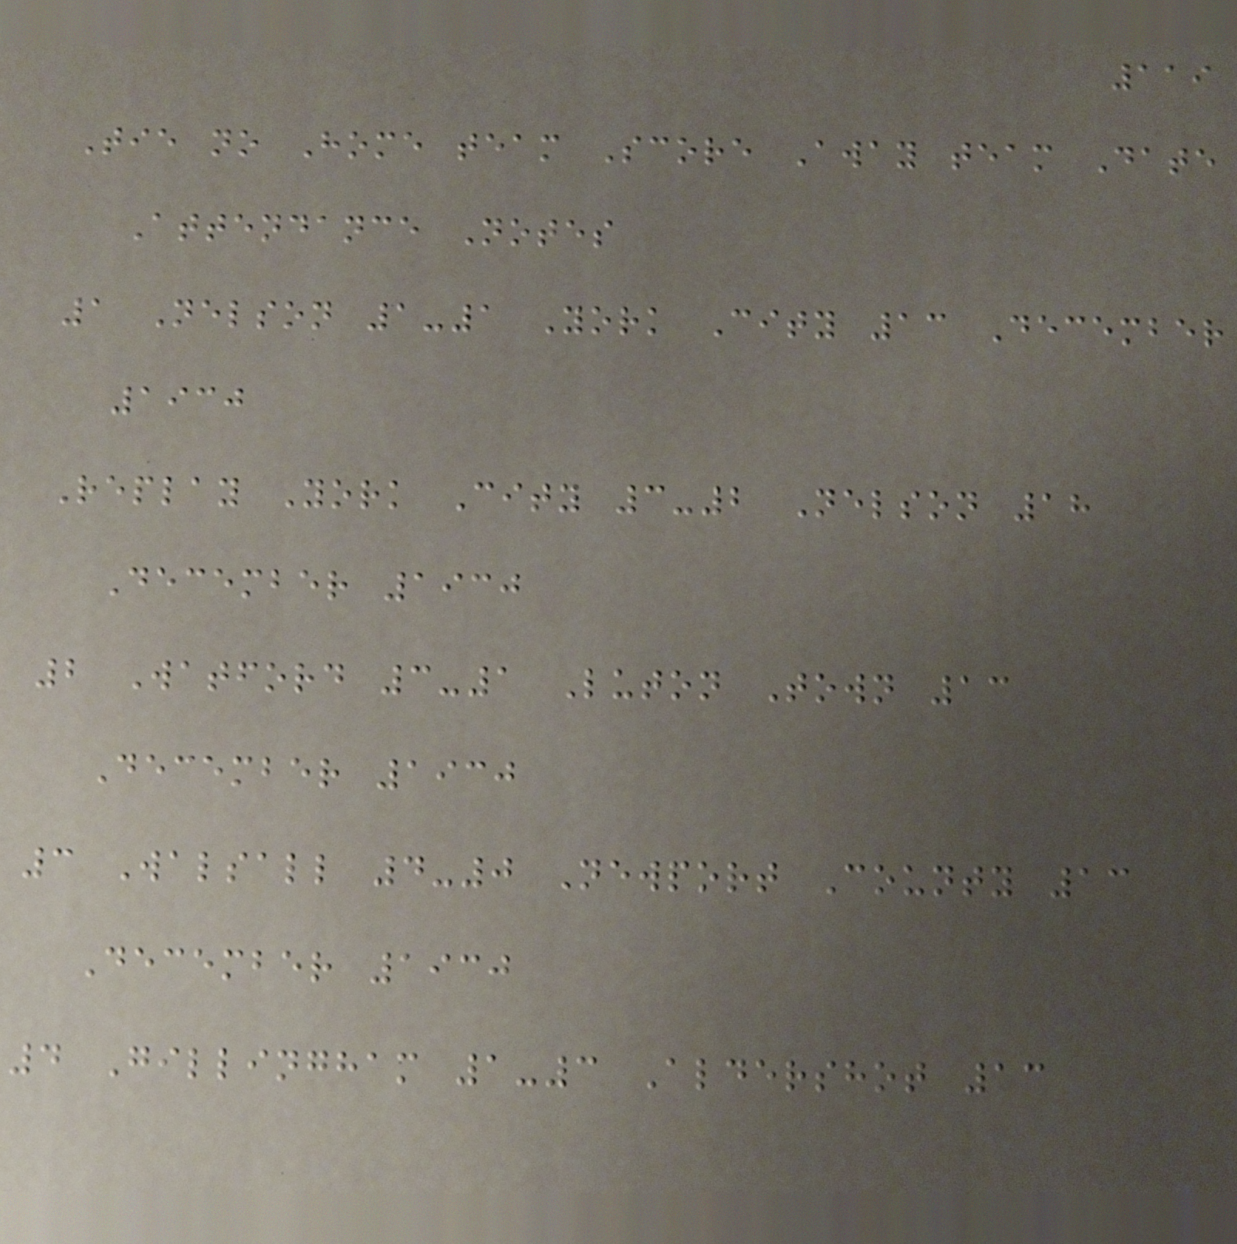119
Tie no Home team Score Away team Date
Attendance Notes
1 Nelson 1-1 York City 13 December
1930
Replay York City 3-2 Nelson 18
December 1930
2 Watford 3-1 Luton Town 13
December 1930
3 Walsall 4-0 Newport County 13
December 1930
4 Gillingham 1-3 Aldershot 13
